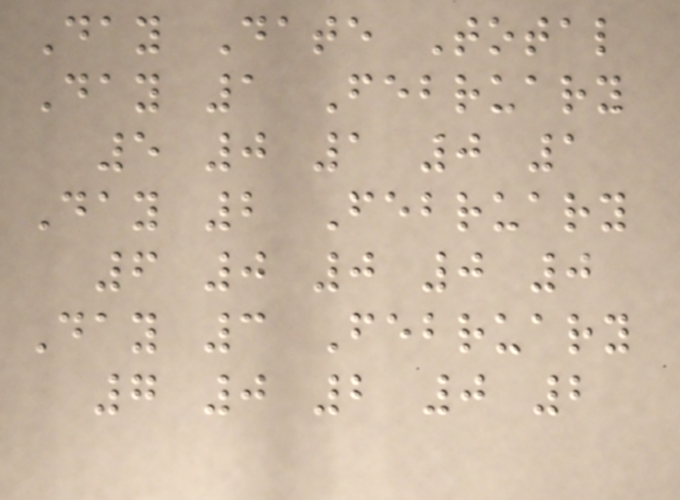Day Date Total
Day 1 February
5 0 1 0 1
Day 2 February
6 0 0 0 0
Day 3 February
7 0 2 0 2
